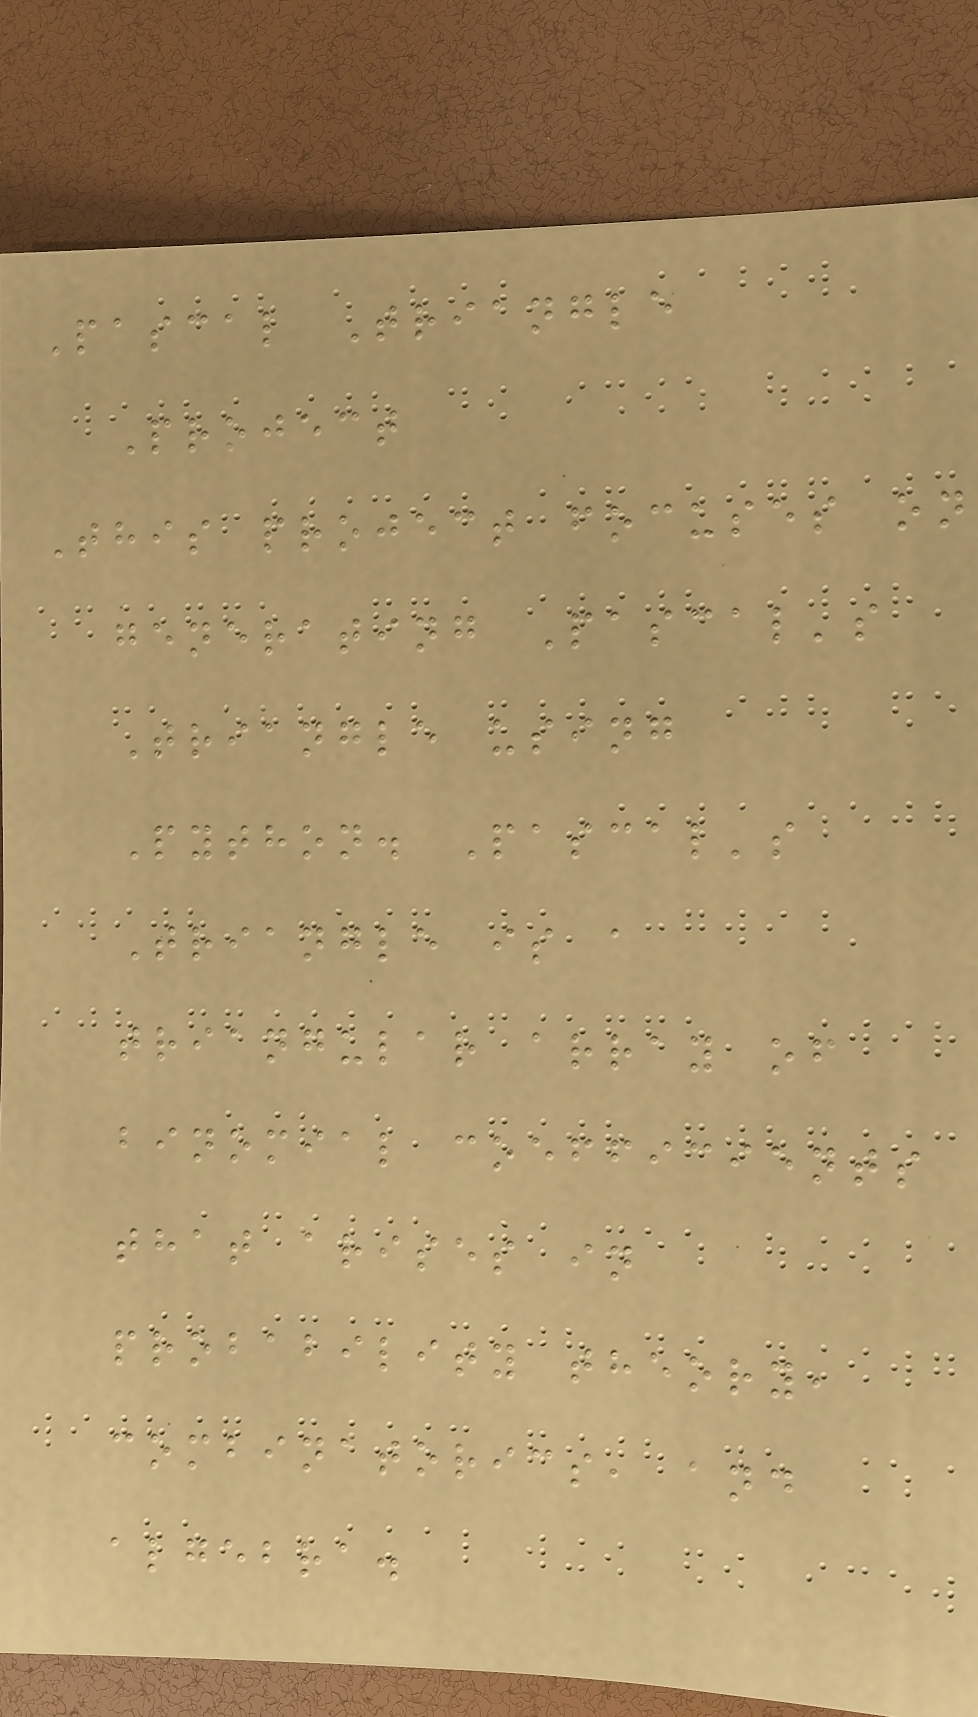Pascal Triangle
Project
This project focuses on
generating Pascal's
Triangle using
Python. Pascal's
Triangle is a
triangular array of
binomial coefficients
that arises in
probability theory,
combinatorics, and
algebra.
